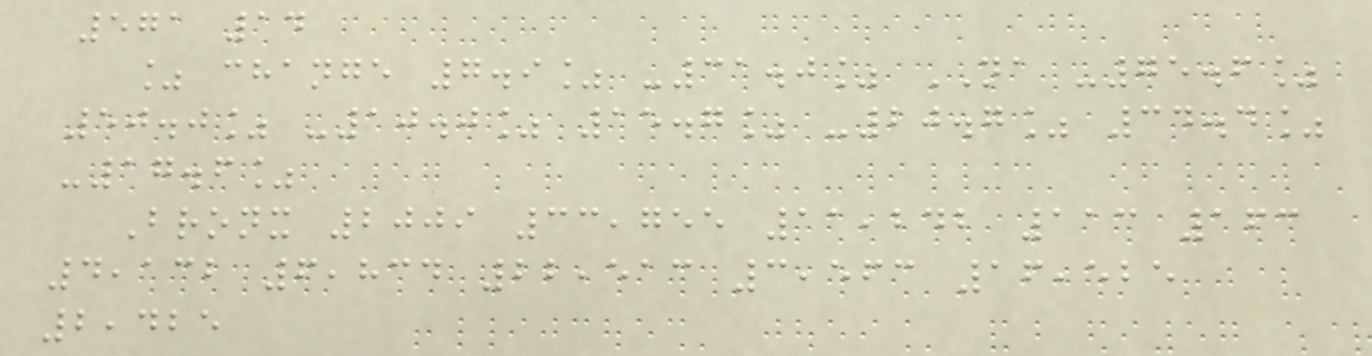571 14
% change 7.9% -31.0% NA -75.6%
50.0% -10.0% 15.7% -20.7% 34.4%
-17.6%
Bronx 2009 33,755 11,242 113 163
4,132 6,834 22,513 3,563 16,525
2,425
